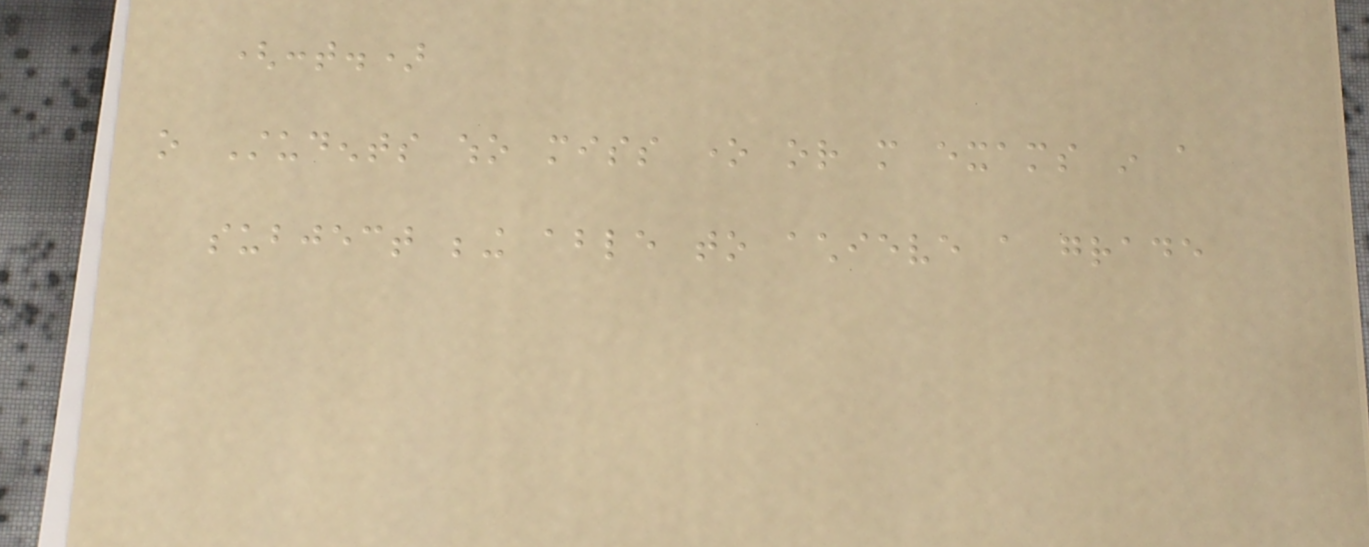(cont.)
o Students who miss one or more exams in a
subject being able to achieve a grade
